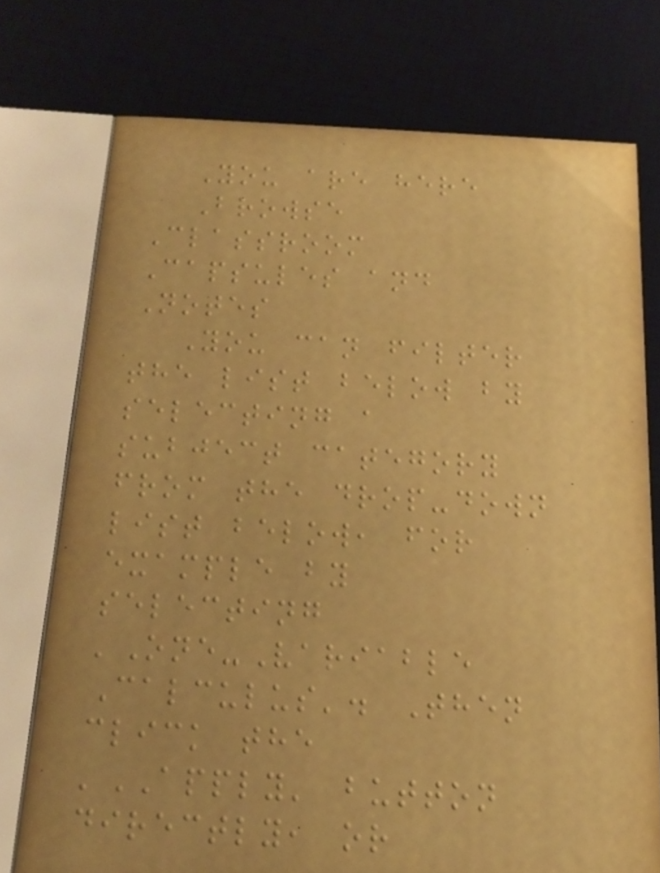You are here
Browse
Classroom
Capsules and
Notes
You can filter
the list below by
selecting a
subject category
from the drop-down
list below, for
example by
selecting
'One-Variable
Calculus'. Then
click the
'APPLY' button
directly, or
